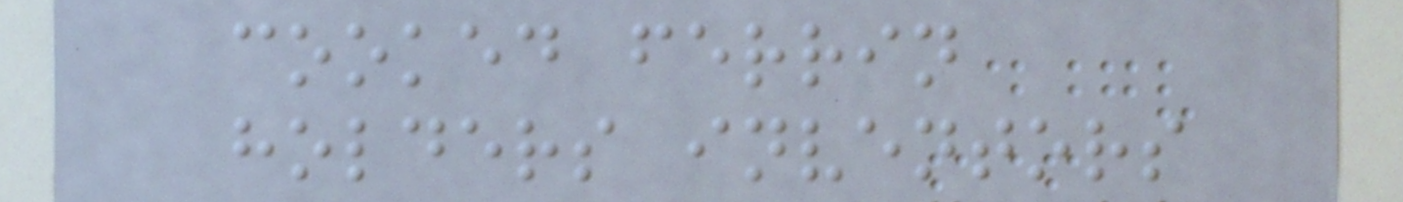cooked ferrin
holders inventors
